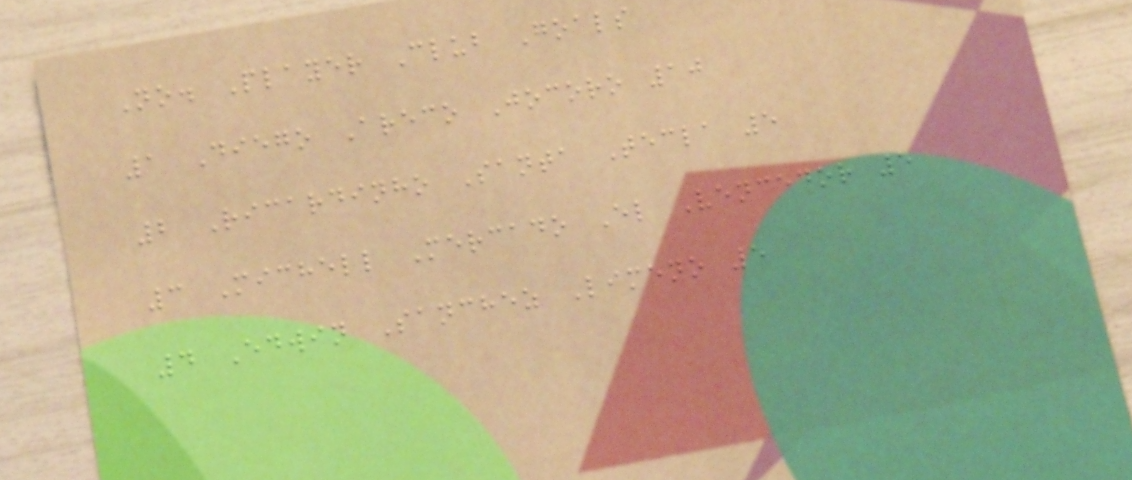No. Player Club Goals
1 Diego Areco Jocoro 10
2 Ricardinho Santa Tecla 5
3 Michell Mercado El Vencedor 5
4 Edwin Sanchez Limeno 5
